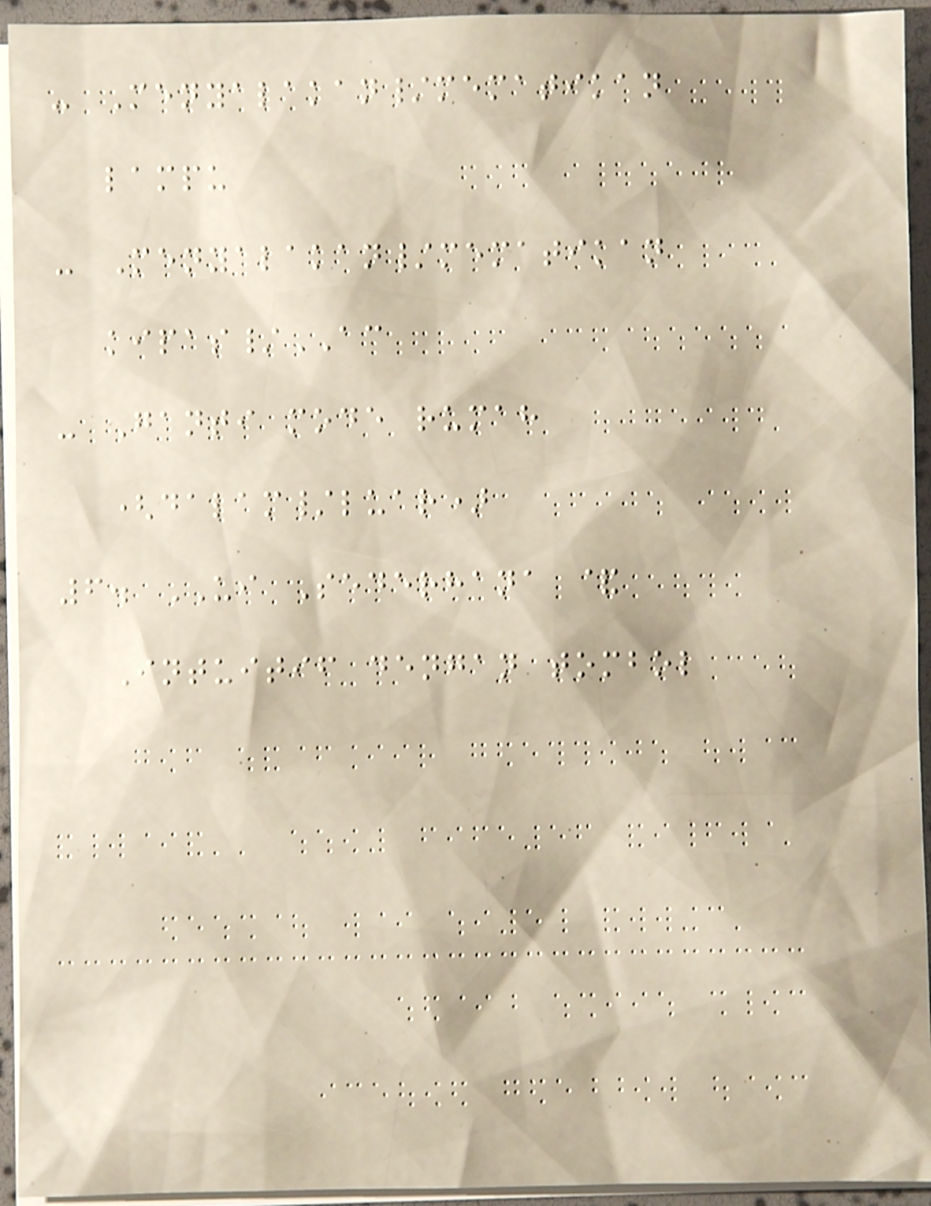- Menyalakan/mematikan
lampu
- Menyalakan/mematikan
kipas/AC
- Ganti mode rumah
(dalam/luar)
6. UI Sederhana &
Intuitif dengan tombol
